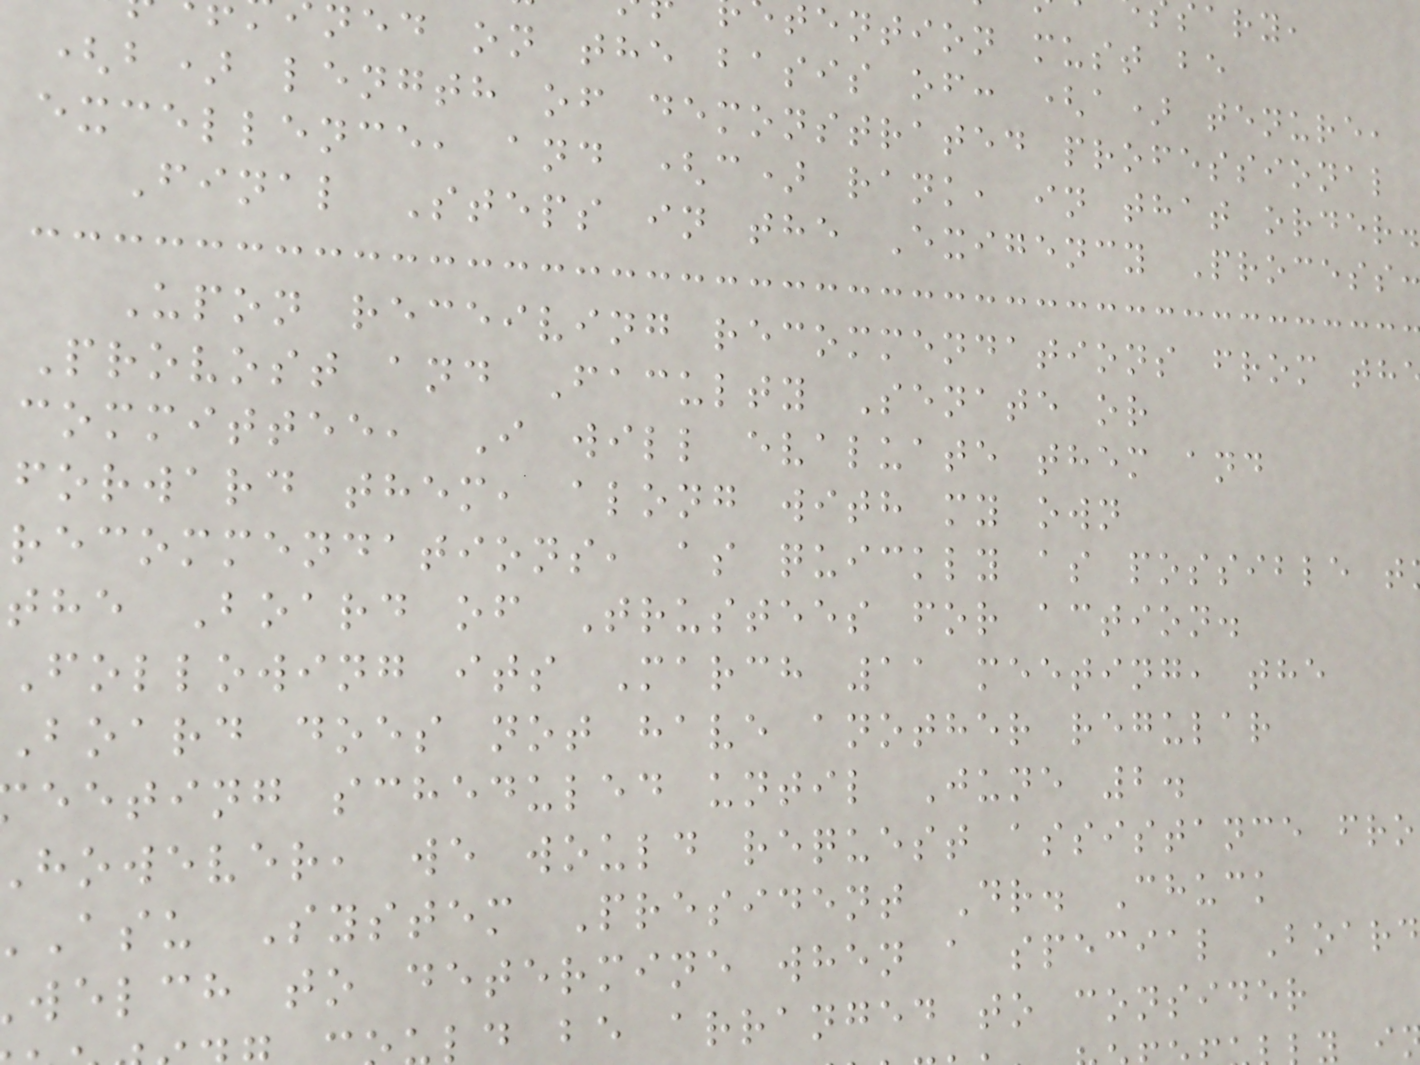tention must be
ned on the basis of: (a) tenure,
(b) length of demonstrated professional
excellence, and (c) rank, in that order.
Final Steps in the Exigency Process
Upon receiving recommendations from th
Provost and Faculty Senate or
committee, I will evaluate them and
forward them, along with my own
recommendations, as quickly as possible t
the Board of Trustees for action.
Following its March 11 meeting, the
board does not have another regular
eeting scheduled until June 2.
however, we would request assistance fro
asu System President Dr. Chuck
welch to determine when a special Board
d be arranged to consider
